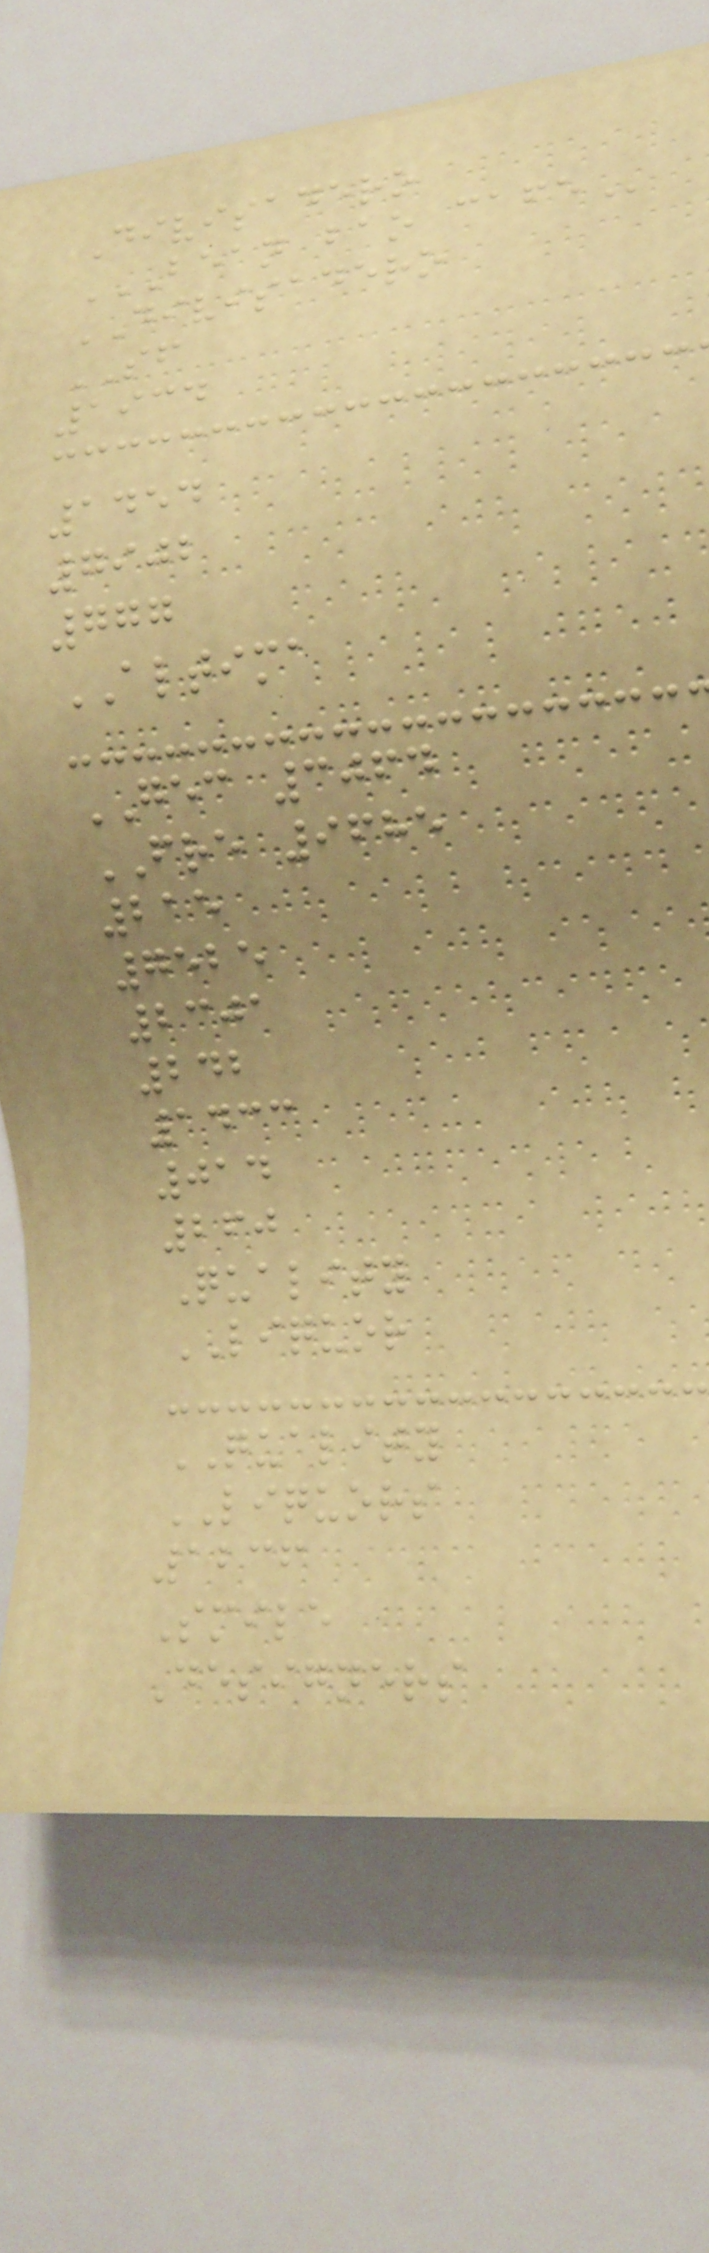Divisadero
BEAN BAO CAFE
DIVISADERO
SF
1934
1454
7902
777
ALTIMA
GEC 3064
FRE 9685
215
7525
2301
242
1433
014
260
Quality
LIQUOR
QUALITY
LIQUORS
1236
Smile
Designers
